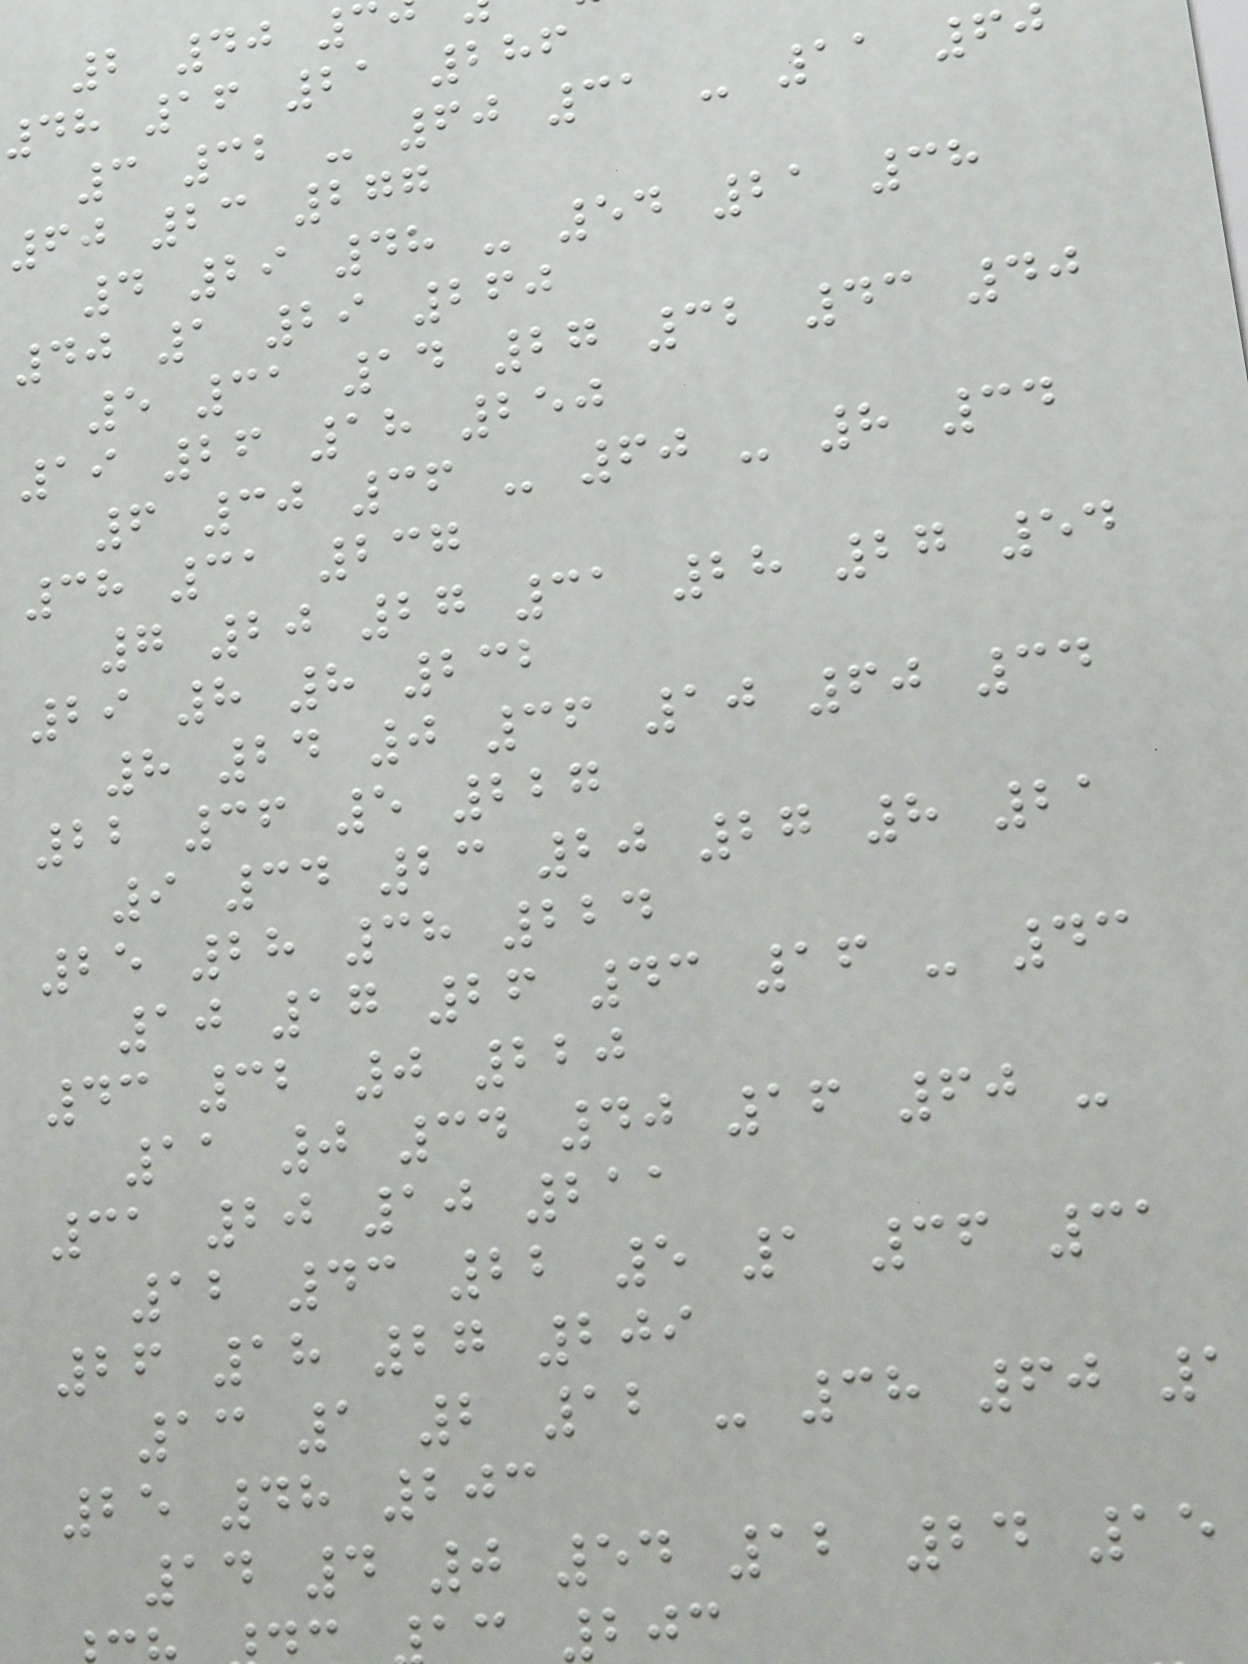2 40 3
48 16 21 286
3 32 - 60 31 - 11 60
60 23 277
4 29 48 - 54 21 38
40 1 29 260
5 31 14 27 32 43 40
19 26 18 250
6 30 36 - 60 - 8 34
38 31 237
7 20 27 31 28 27 54
29 8 8 232
8 24 0 36 10 60 34
22 36 5 227
9 34 23 20 27 8 21
25 28 38 224
10 17 26 43 16 - 43
43 32 0 220
11 0 34 40 16 60 -
31 20 10 211
12 43 22 5 1 36 31
26 18 27 209
13 1 2 12 - 38 60 1
25 48 203
14 4 0 54 12 24 15
203
